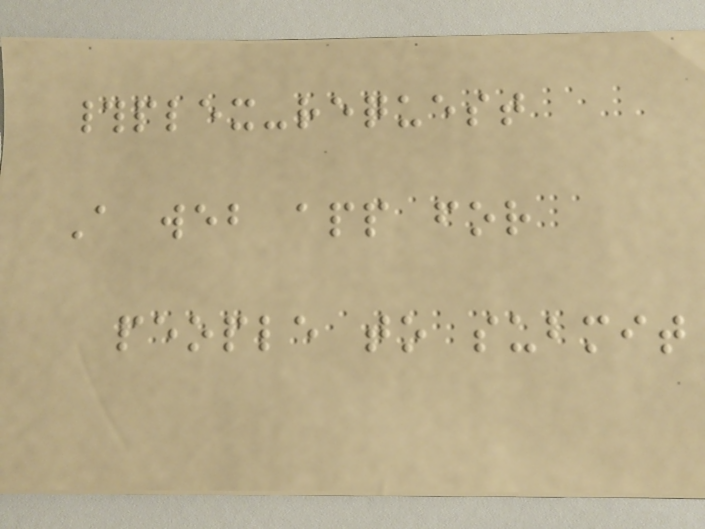#plex-request
A web app for
people to submit
